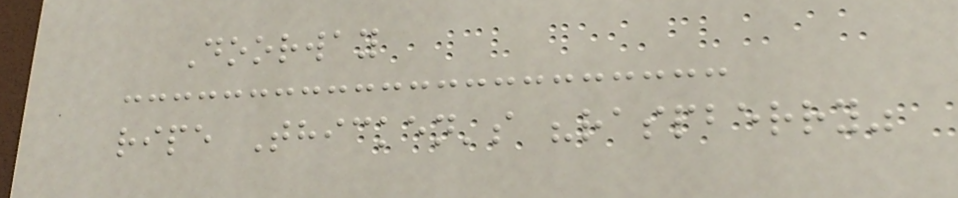Doorway
ripe Thicken's "raspberry"
